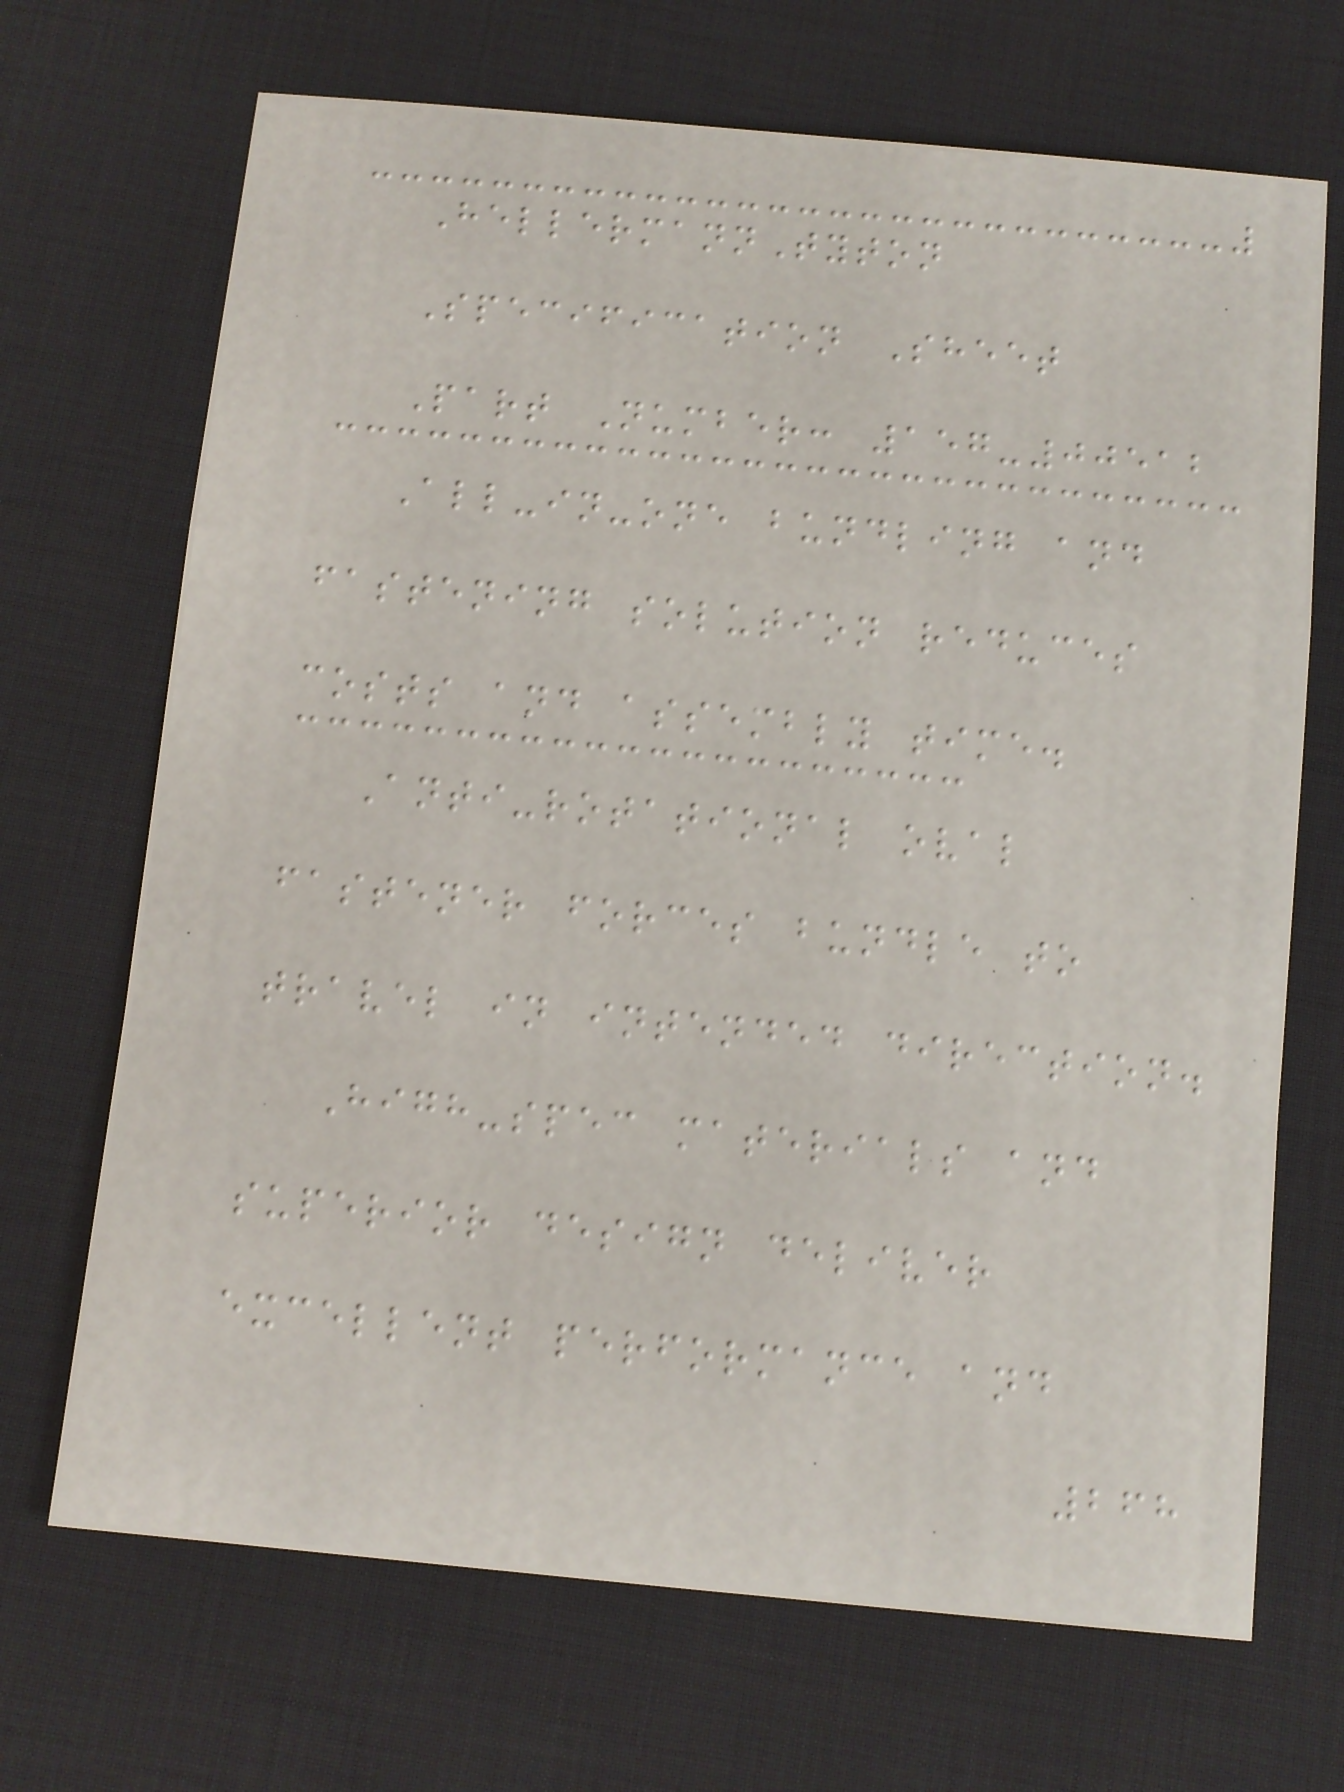HellermannTyton
Specification Sheet
Part Number: 157-00512
All-in-one bundling and
fastening solution reduces
costs and assembly time.
Anti-rotational oval
fastener forces bundle to
travel in intended direction.
High-spec materials and
superior design deliver
excellent performance and
268
